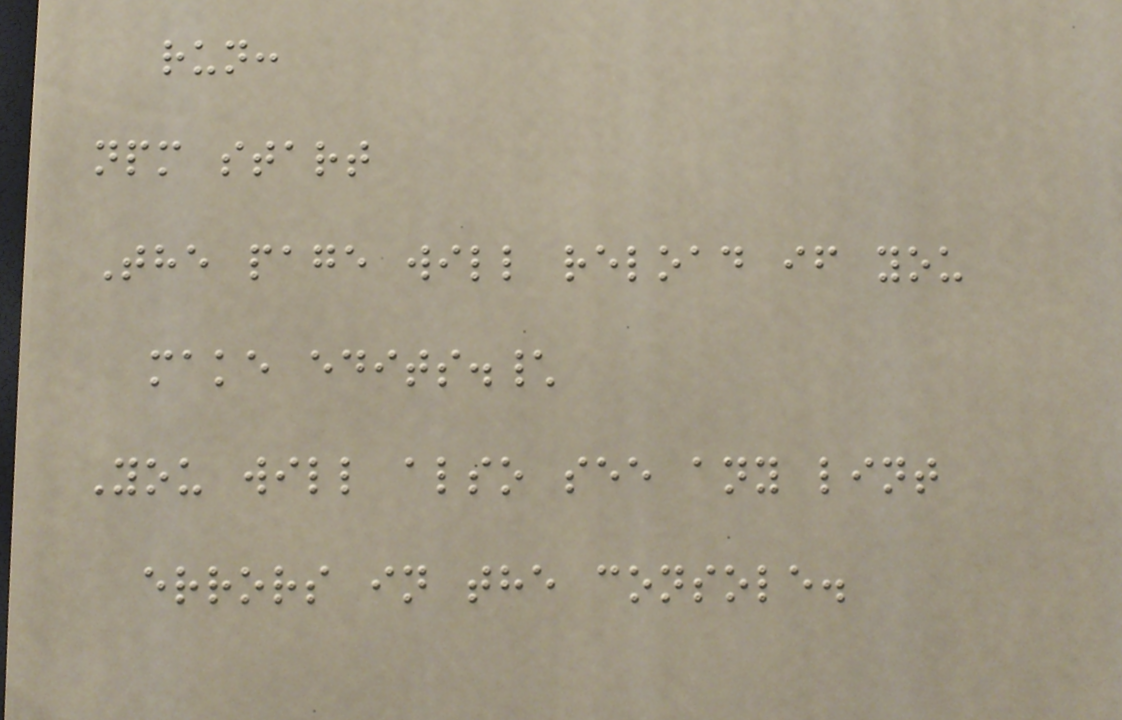run:
npm start
The page will reload if you
make edits.\
You will also see any lint
errors in the console.
